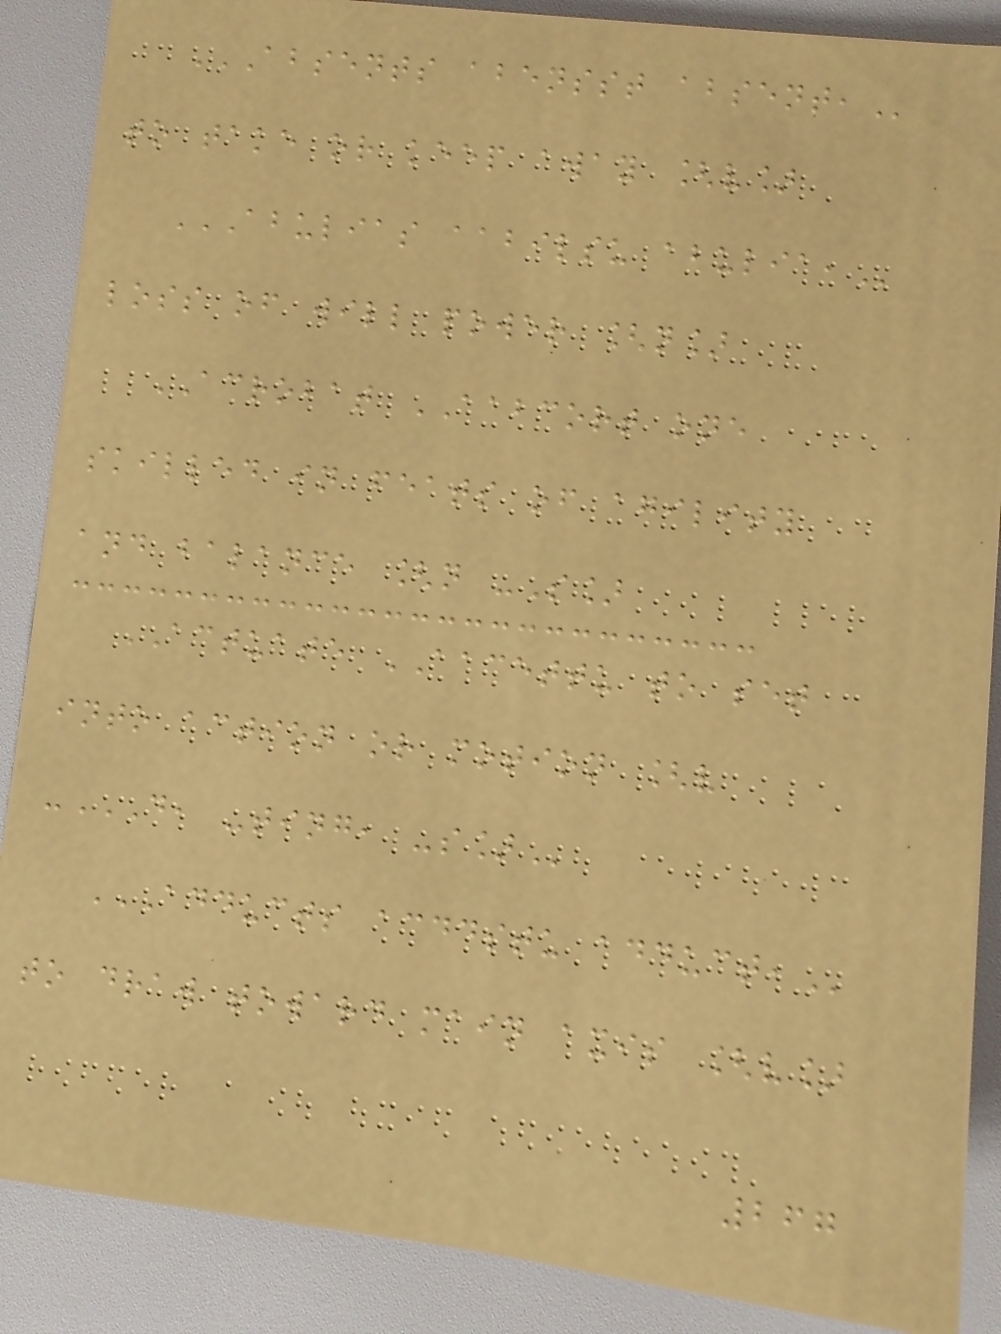ABSENTS ABENSST ABSENT,
to take or keep away [v]
ABULIAS AABILSU ABULIA,
loss of will power [n]
ACROBAT AABCORT one
skilled in feats of agility
and balance [n -S]
ACTUATE AACETTU to set
into action or motion [v
-D, -TING, -S]
ADDUCTS ACDDSTU ADDUCT,
to draw toward main axis [v]
267
